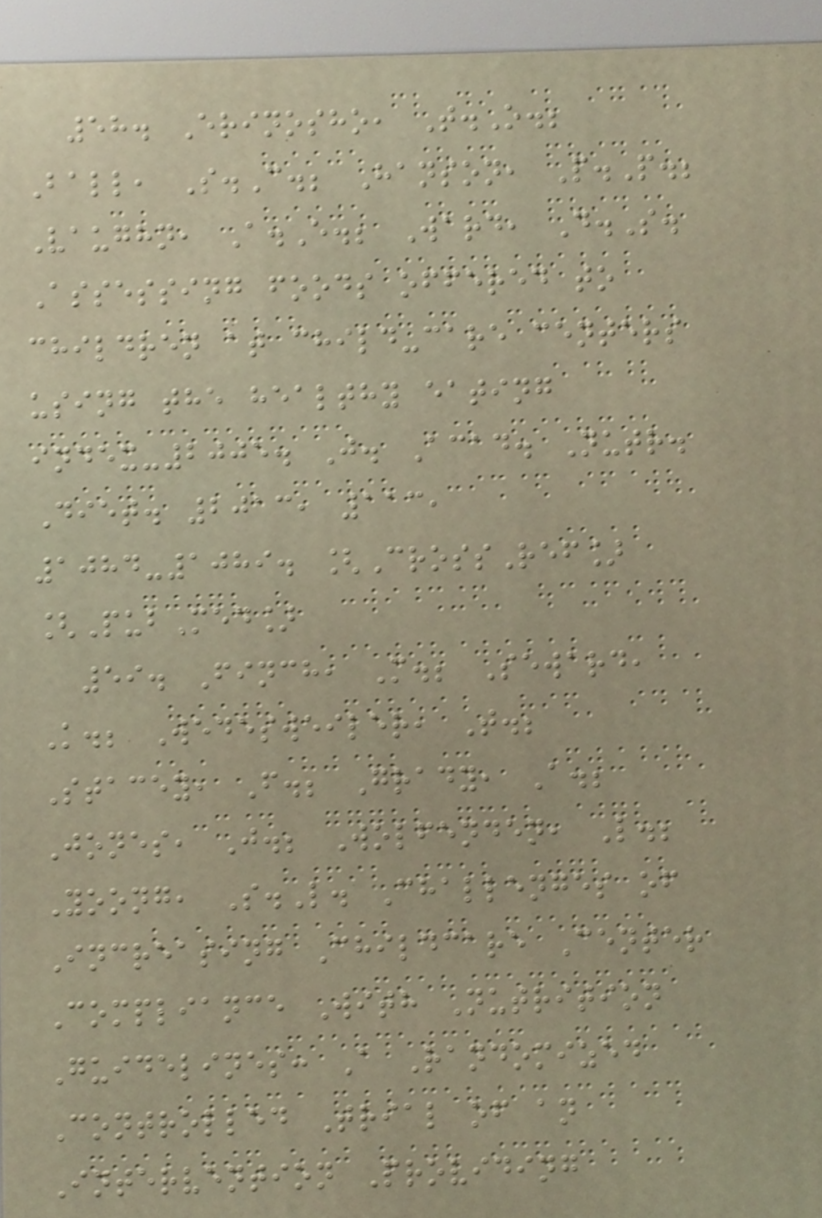58. Erinosho, T.O.;
Ball, S.C.; Hanson, P.P.;
Vaughn, A.E.; Ward, D.S.
Assessing foods offered to
children at child-care centers
using the healthy eating
index-2005. J. Acad. Nutr.
Diet. 2013, 113,
1084-1089. [CrossRef]
[PubMed]
59. Finch, M.; Seward,
K.; Wedesweiler, T.;
Stacey, F.; Grady, A.;
Jones, J.; Wolfenden, L.;
Yoong, S.L. Challenges of
Increasing Childcare Center
Compliance With Nutrition
Guidelines: A Randomized
Controlled Trial of an
Intervention Providing
